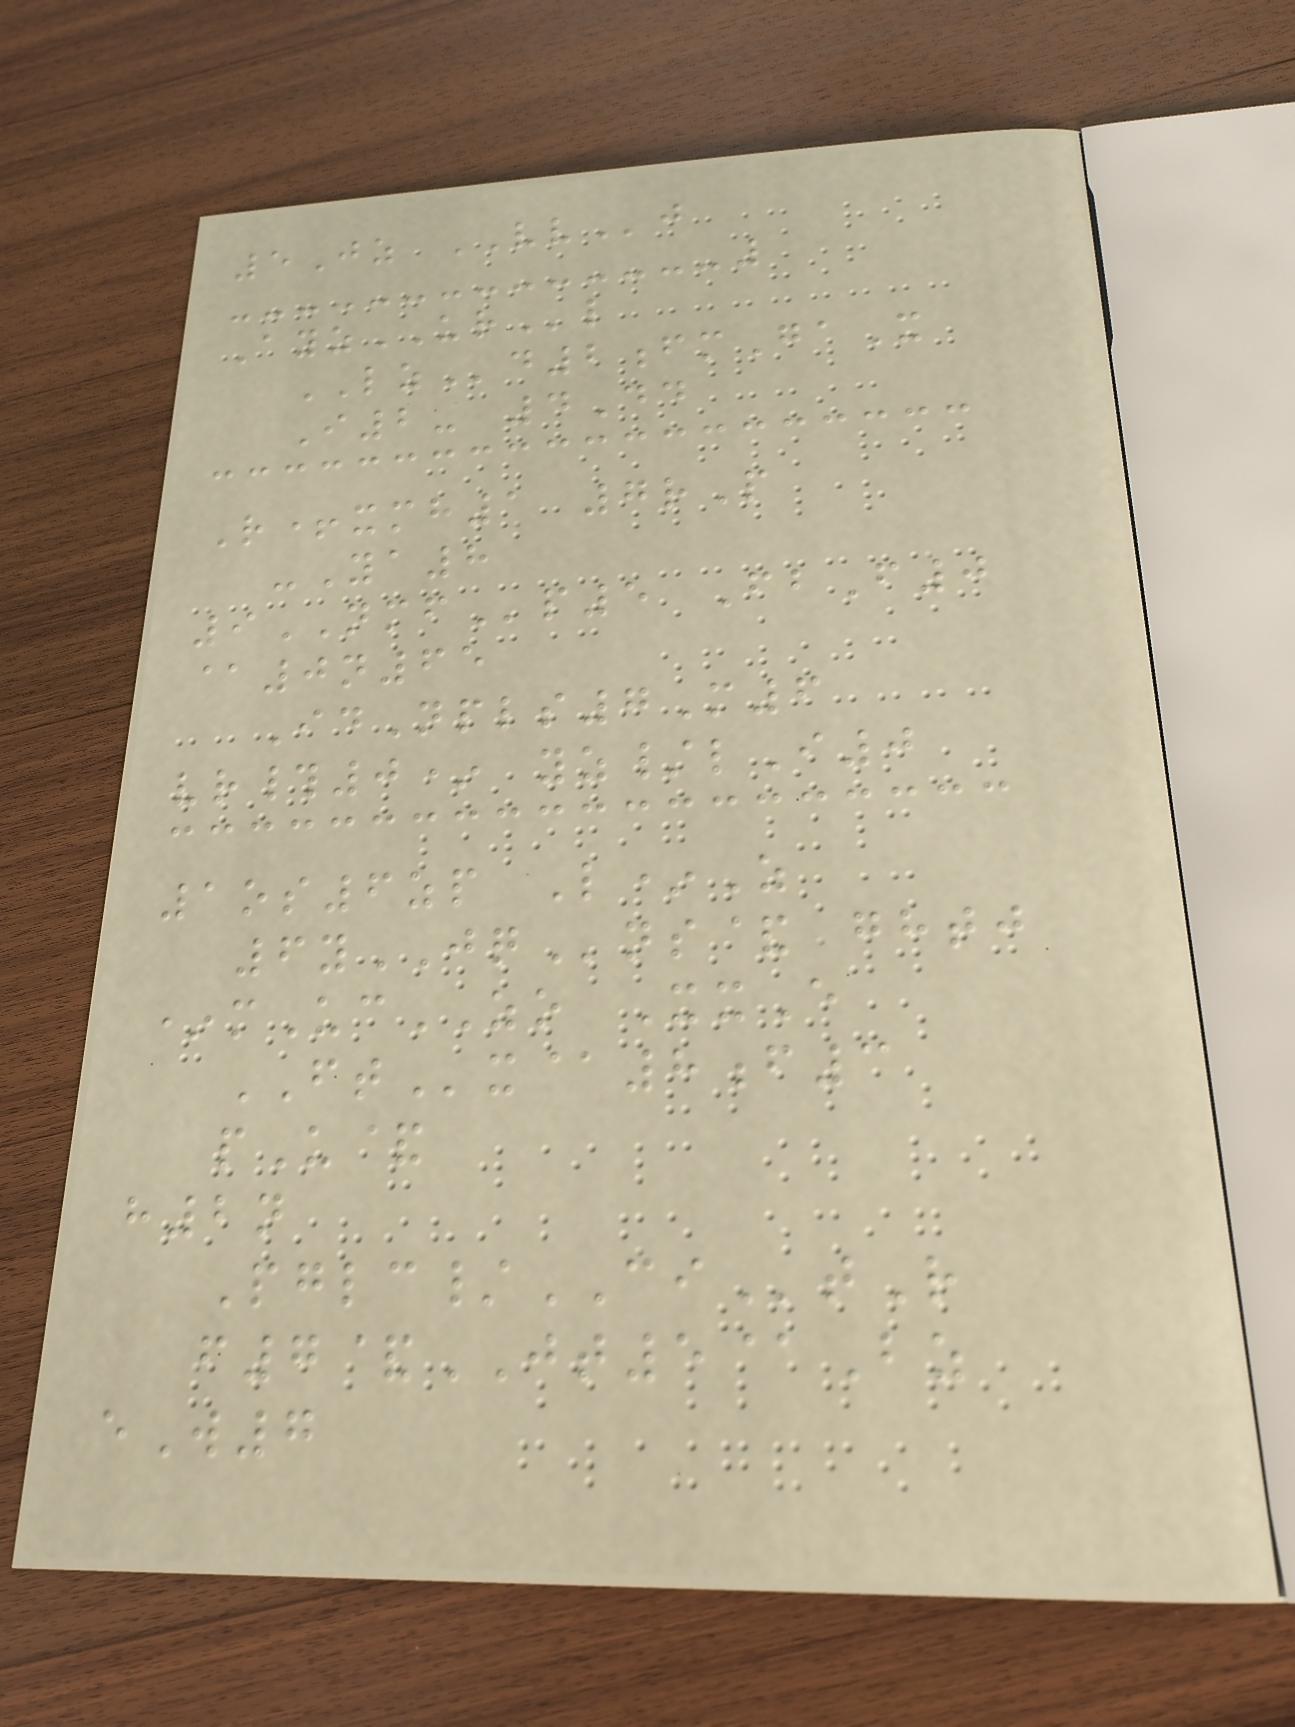5Jz VVj
AyzURl
LZd2fmGaX
I2- 4Dd
R+xmh1 7rP
-Ya8
9NMFp5 FbF0
@0n65
IdNpls7M6
vr#0* yz/lI0
1os6zp L*Z
6yJQns& ghtj
*mUcZO XxE
FTx@8f3
pU&
h2n
Pglc/CItR
f7&JT5@Bz
eW7
